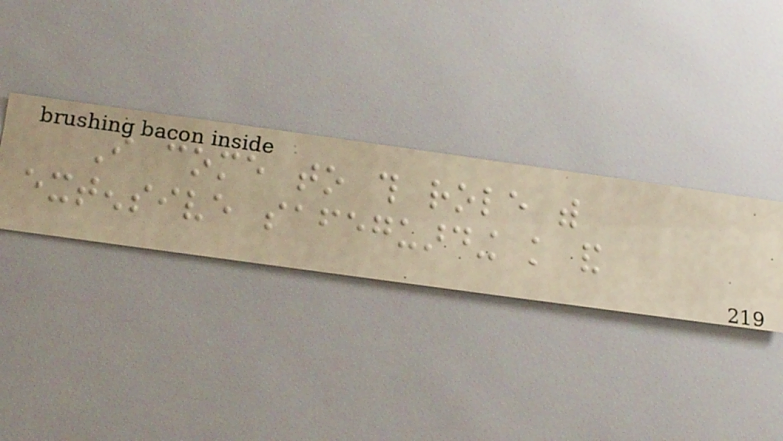I come to this role with
extensive safeguarding knowledge and
